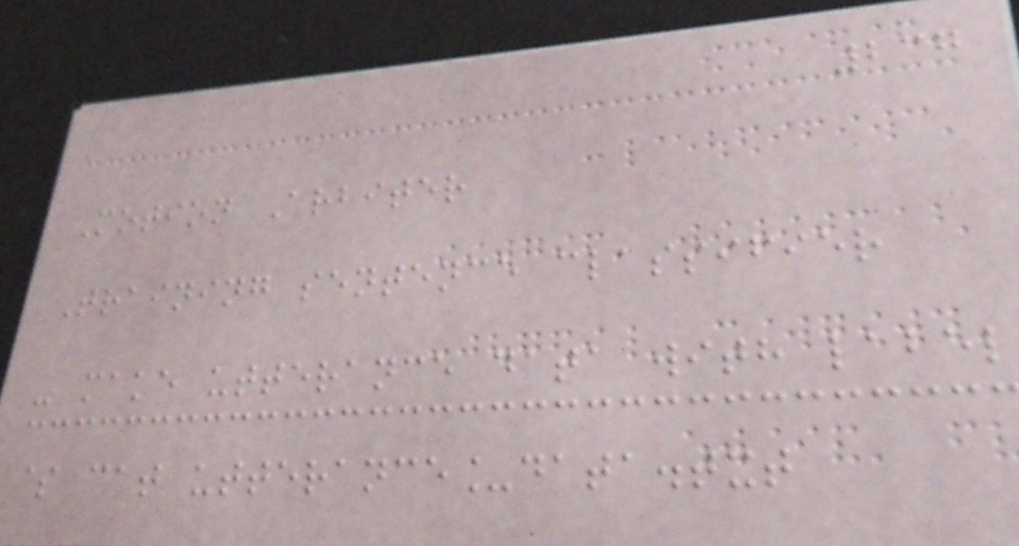237
Motion Arbiter
Training sentence classifier
- make utterance data with label
$ cat utterance_data.txt
